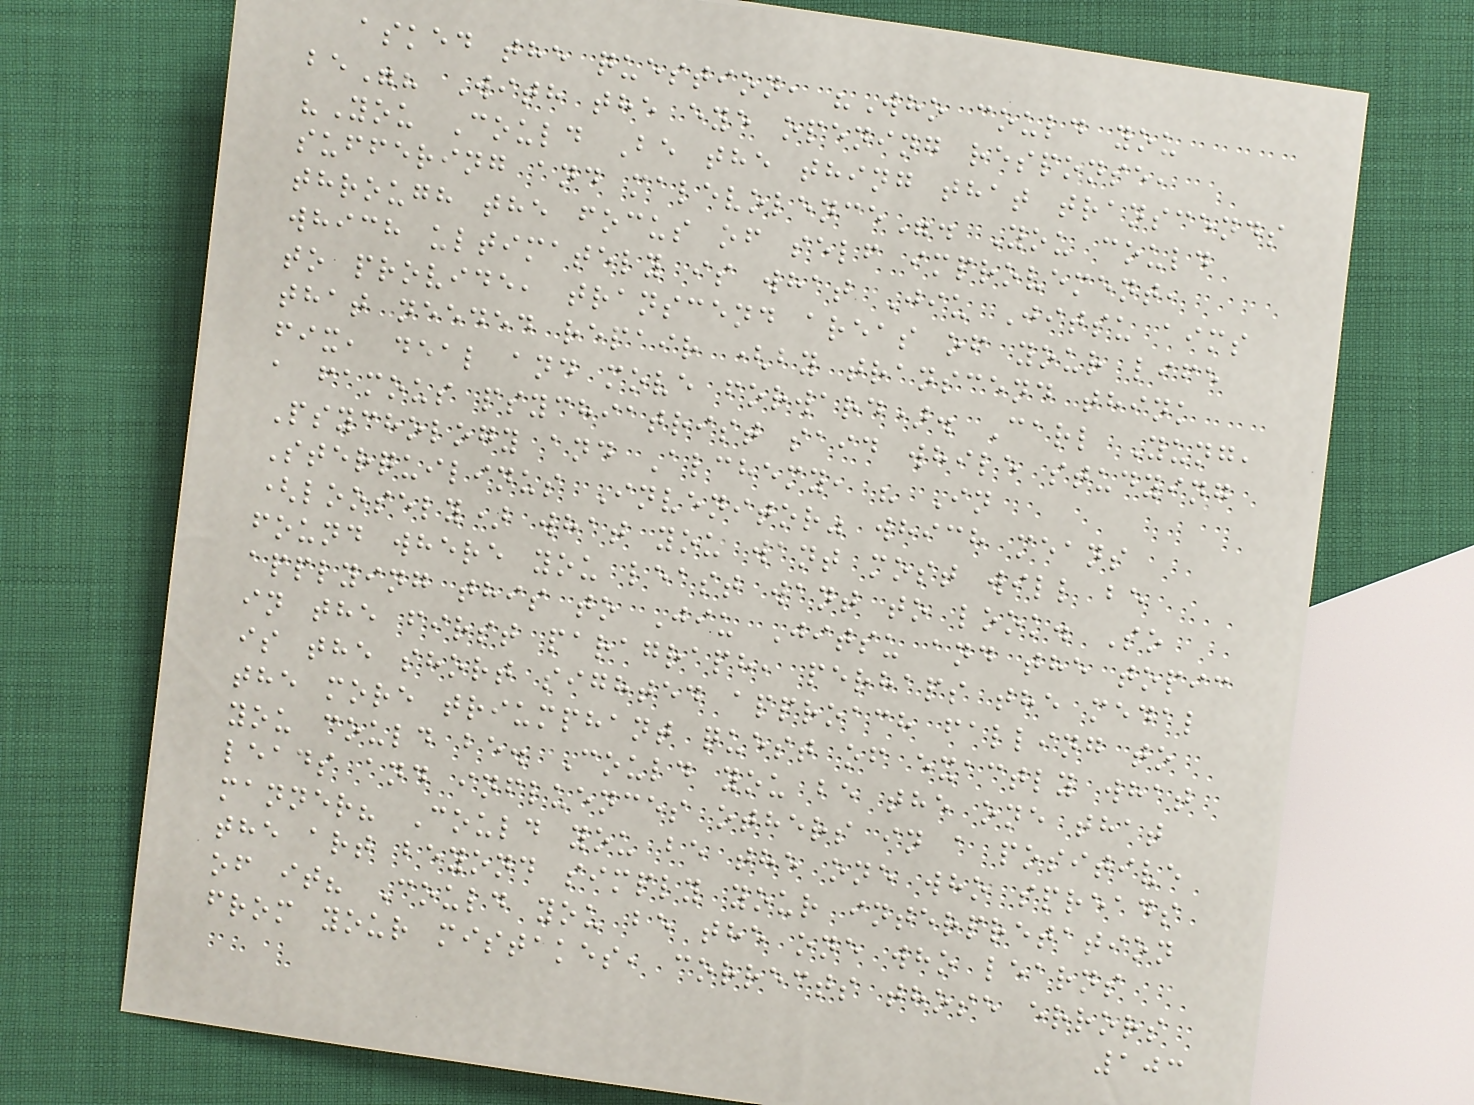asked the question, "Who could you
be"? With the eye opening response,
"You Could Be the thing that transcends
suffering and malevolence". You could
through the focus of self improvement,
which ultimately is what Jiu Jitsu aims
to provide, transcend areas of your life
that needed repair (by transcend think
fix, deal and move forward). Carl Yung,
a famous psychiatrist said while studying
Psychology and Alchemy, " In
Sterquilinus Invenitor" which means
(loosely) what you want most will be
found where you least want to look. So
applying this to Jiu Jitsu and the topic
in the first paragraph, perhaps the medal
is the short sighted approach falling to
the more triumphant quest of exactly what
you could be. Could you be the one that
leads and influences others in a positive
manner? Could you be the one who spreads
the art beyond simply your interpretation
of it? Could you be the one who learns
from your mistakes, corrects those errors
103
